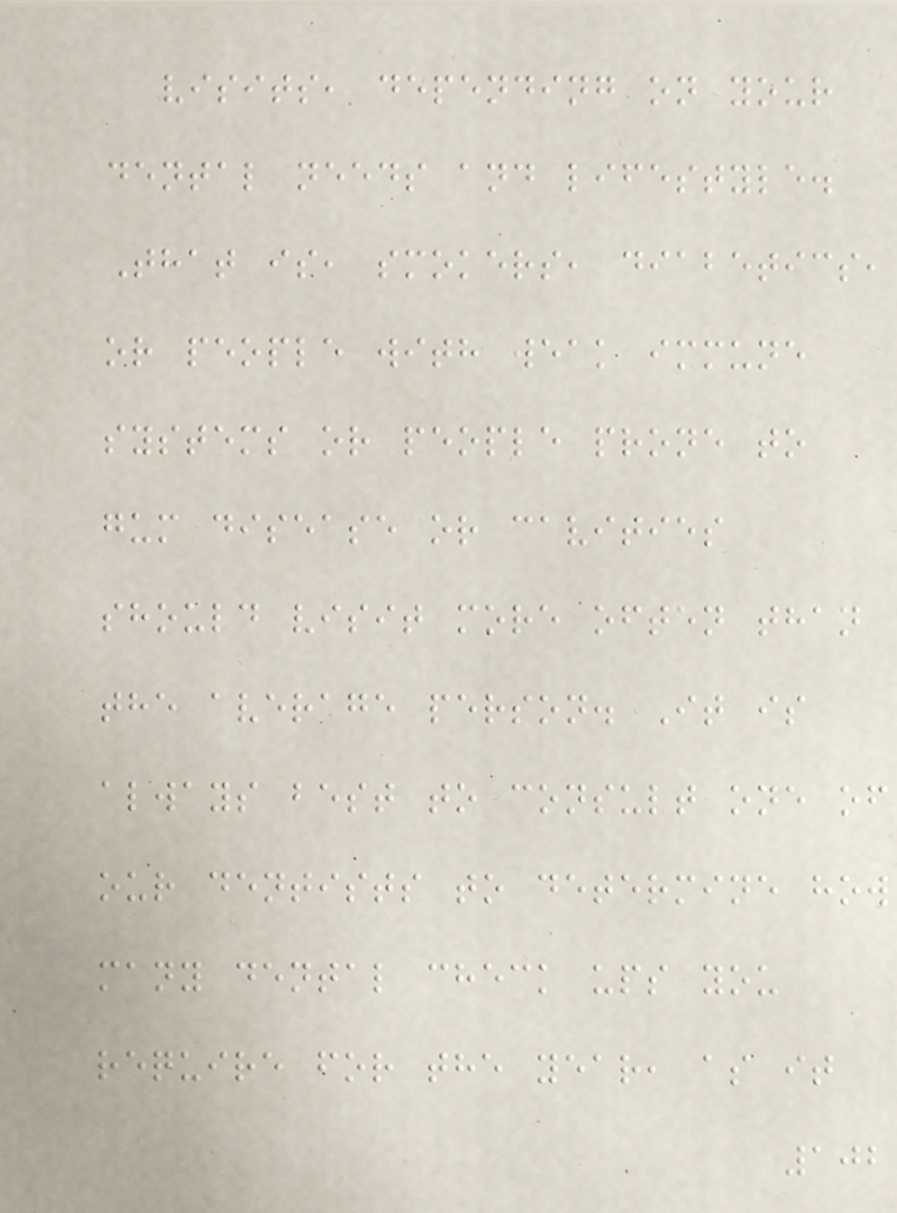visits, depending on your
dental needs and lifestyle.
That is, smokers, diabetics,
or people with weak immune
systems or people prone to
gum disease or cavities
should visit more often than
the average person. It is
always best to consult one of
our dentists to determine how
many dental check ups you
require for the year, as it
102
